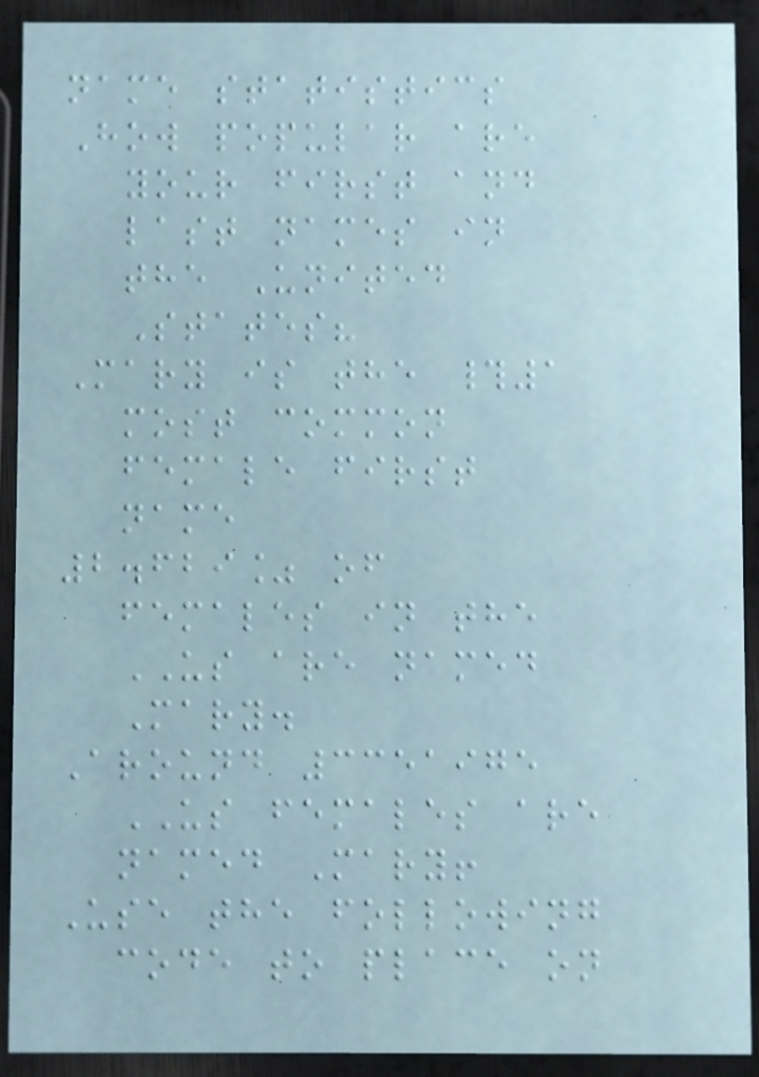name statistics
How popular are
your first and
last names in
the United
States?
Mary is the #1
most common
female first
name
2.629% of
females in the
US are named
Mary.
Around 3351975
US females are
named Mary!
Use the following
code to place on
